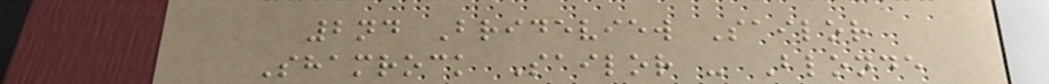2nd Brideview Sailor
Shamrock Sailor - Blonde
